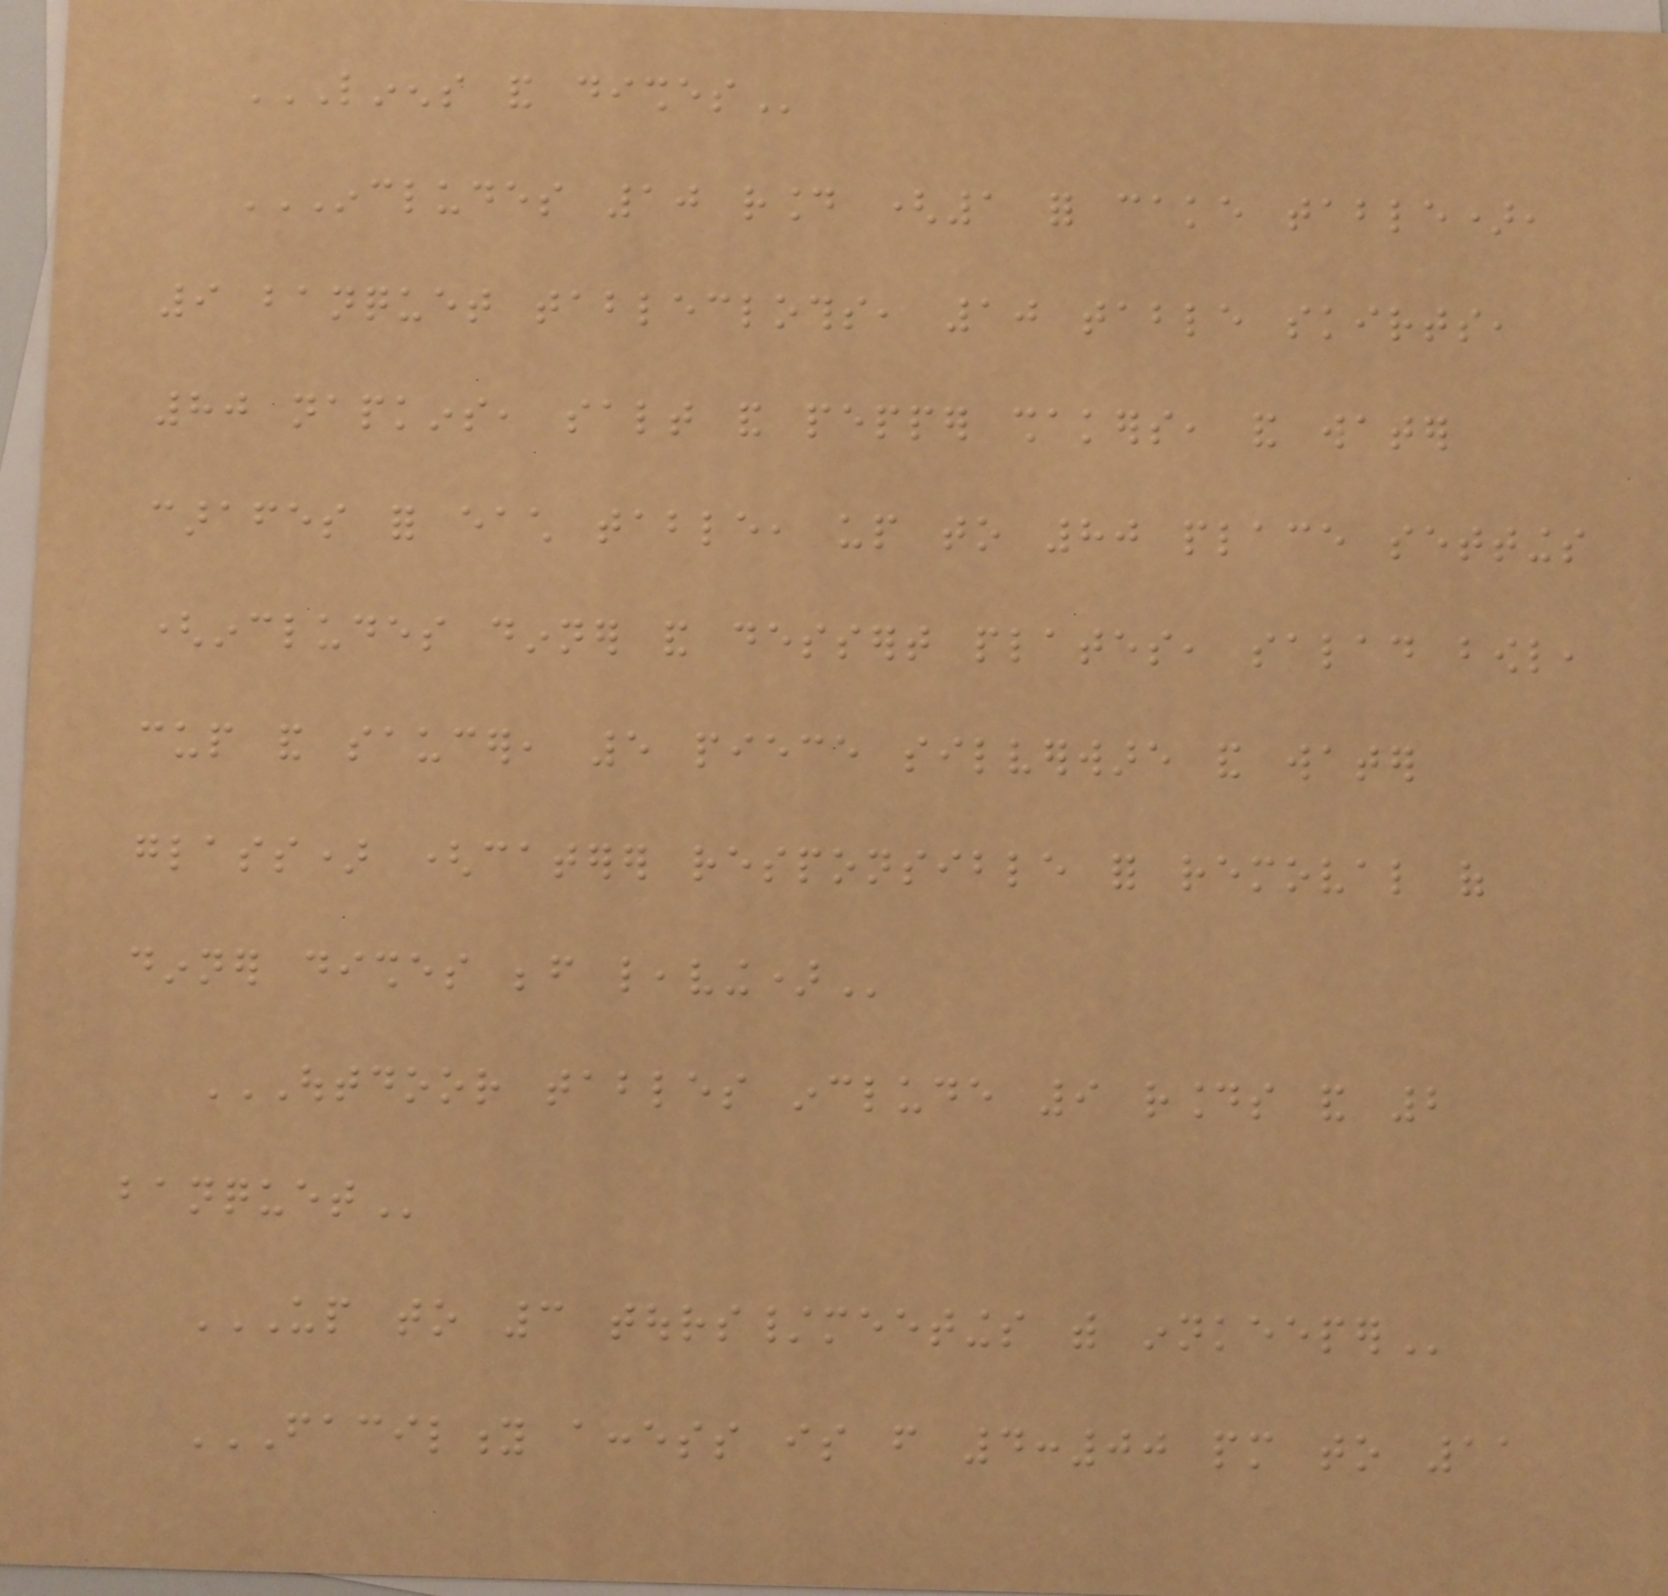LINENS AND DISHES
INCLUDES 10 ROUND (1 FOR CAKE TABLE),
9 BANQUET TABLECLOTHS, 10 TABLE SKIRTS,
80 NAPKINS, SALT AND PEPPER SHAKERS, AND WATER
CARAFES FOR EACH TABLE, UP TO 80 PLACE SETTINGS
(INCLUDES DINNER AND DESSERT PLATES, SALAD BOWL,
CUP AND SAUCER, 5 PIECE SILVERWARE AND WATER
GLASS) (CATERER RESPONSIBLE FOR REMOVAL OF
DINNER DISHES BEFORE LEAVING)
OUTDOOR TABLES INCLUDE 9 ROUNDS AND 2
BANQUET
UP TO 3 TOURS/MEETINGS WITH INNKEEPER
FACILITY ACCESS IS FROM 4:00 PM TO 11
